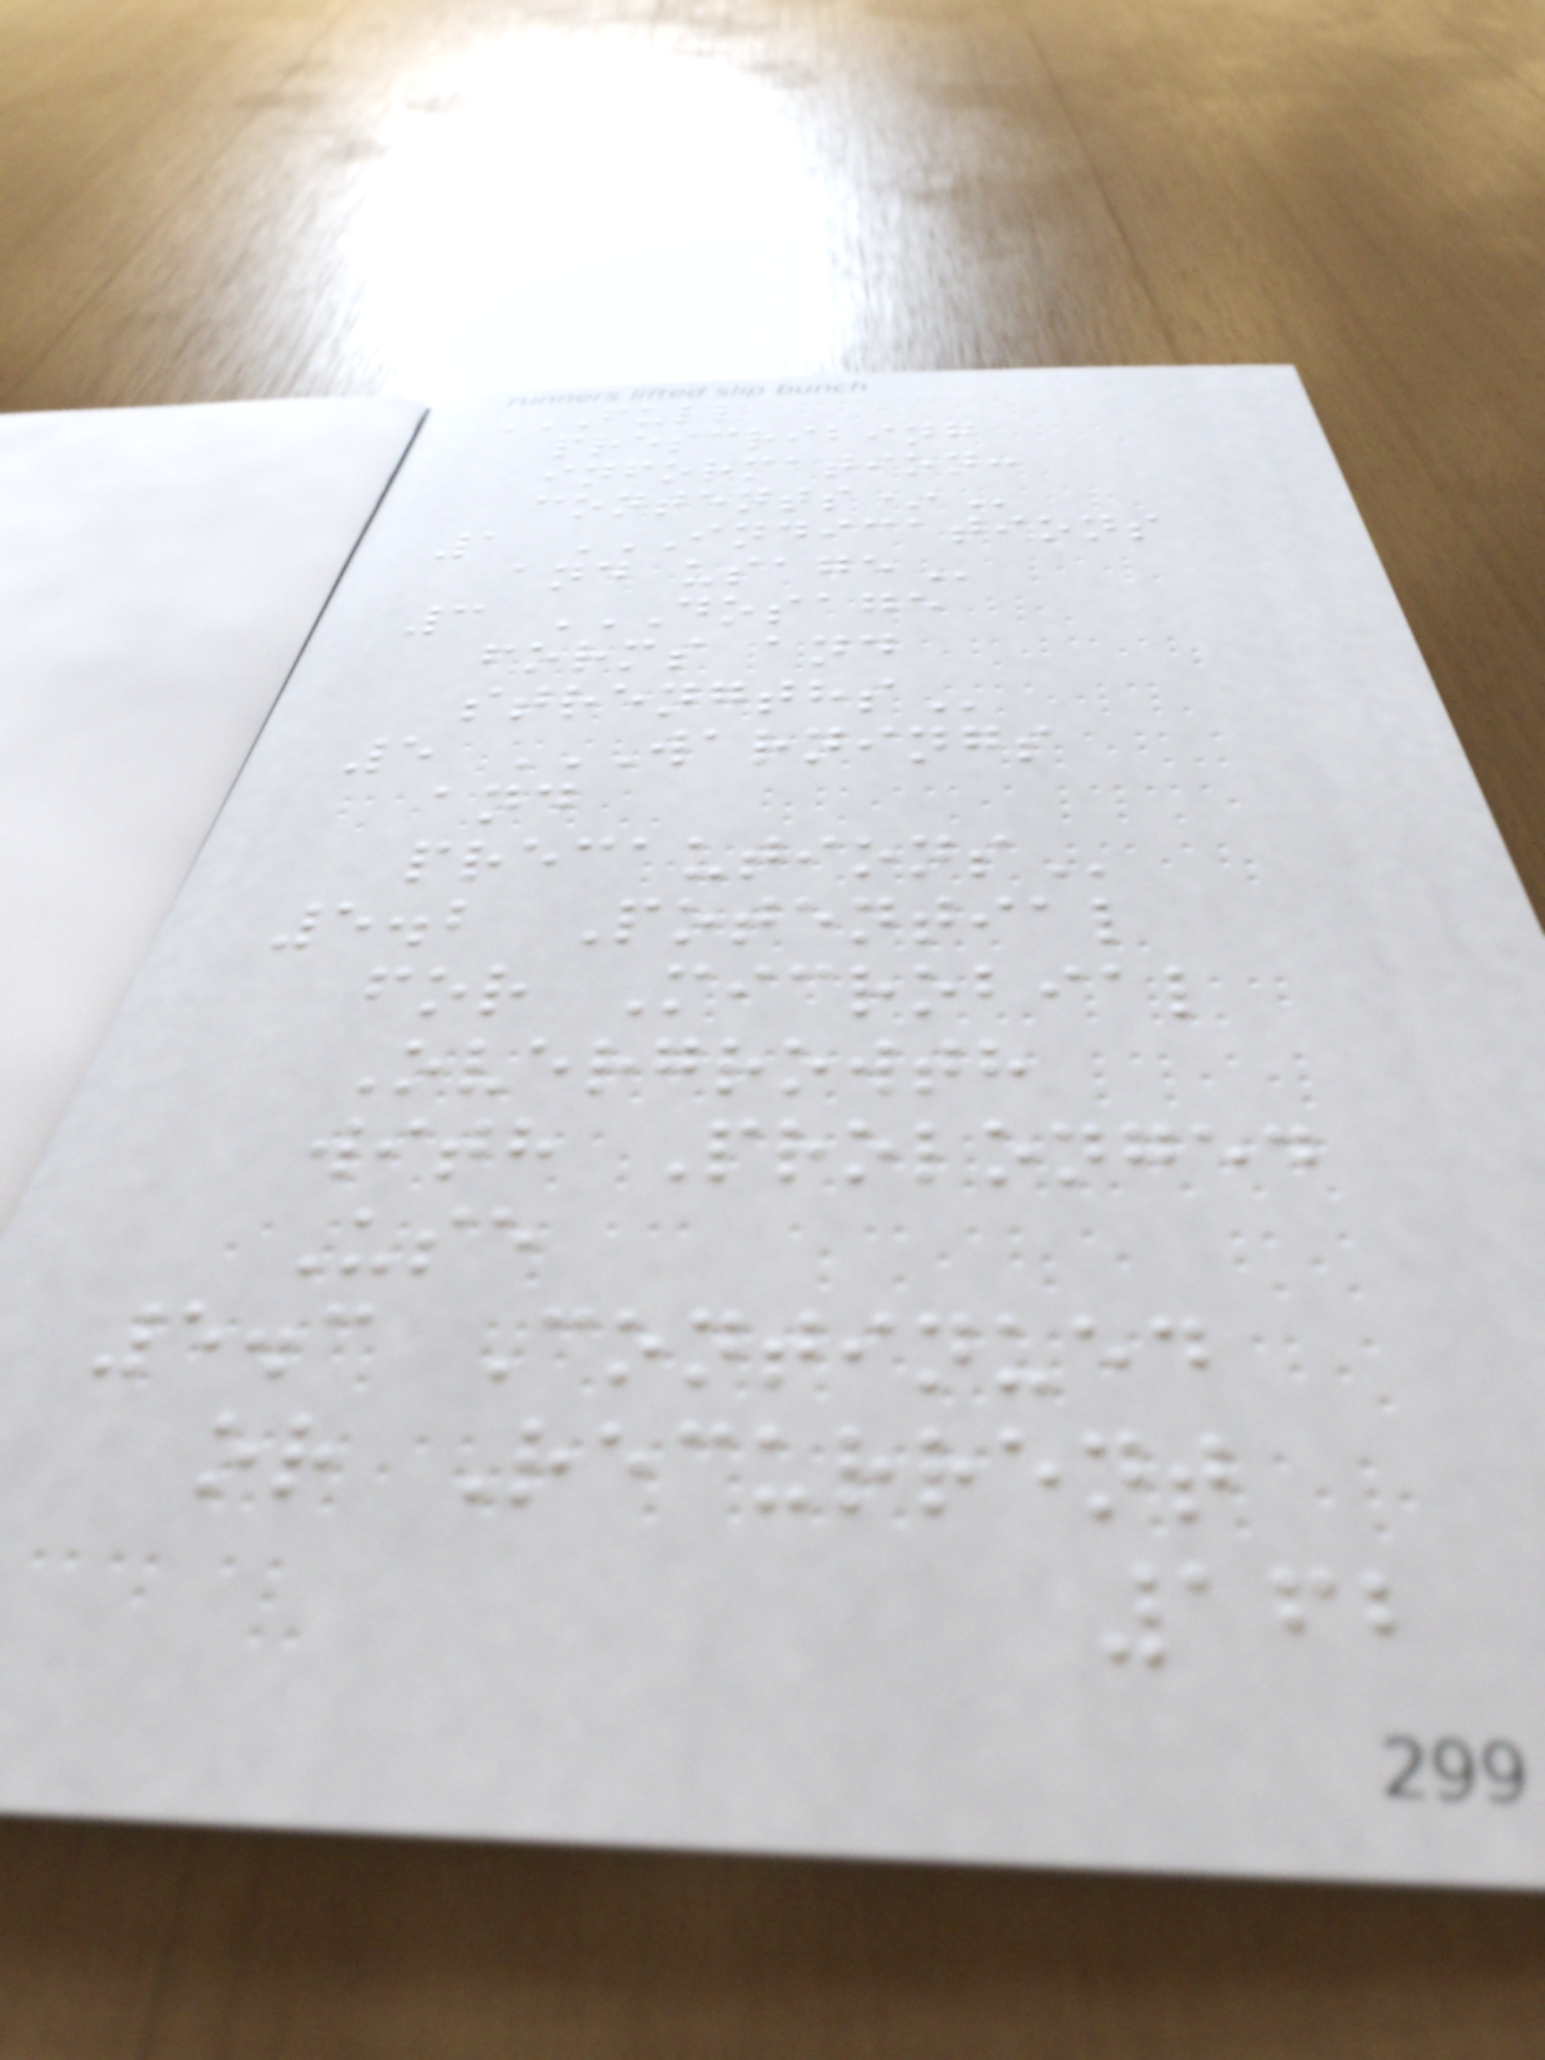FULL
PRESCRIBING
INFORMATION:
CONTENTS*
1 INDICATIONS
AND USAGE
3 DOSAGE
FORMS AND
STRENGTHS
5 WARNINGS
AND
PRECAUTIONS
5.2 Potential
for Microbial
Overgrowth
with Prolonged
Use
5.3 Continued
or Recurrent
162
